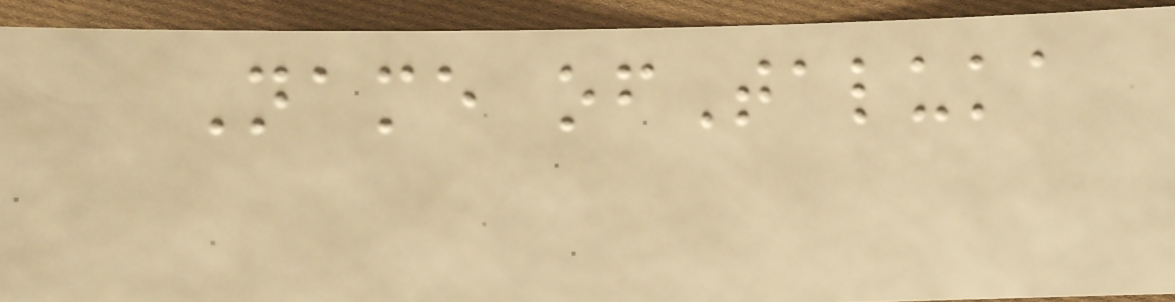Name ofTaluka
